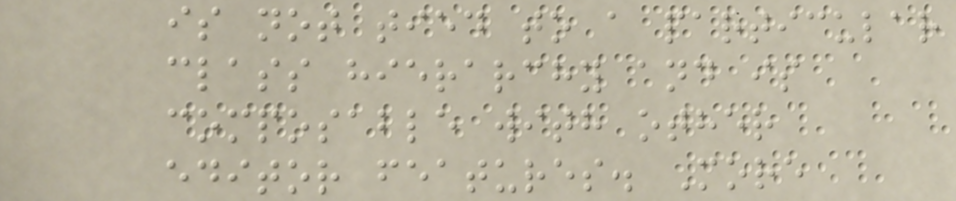is not tied to a particular
class hierarchy and is
composable with other
editor features. More
